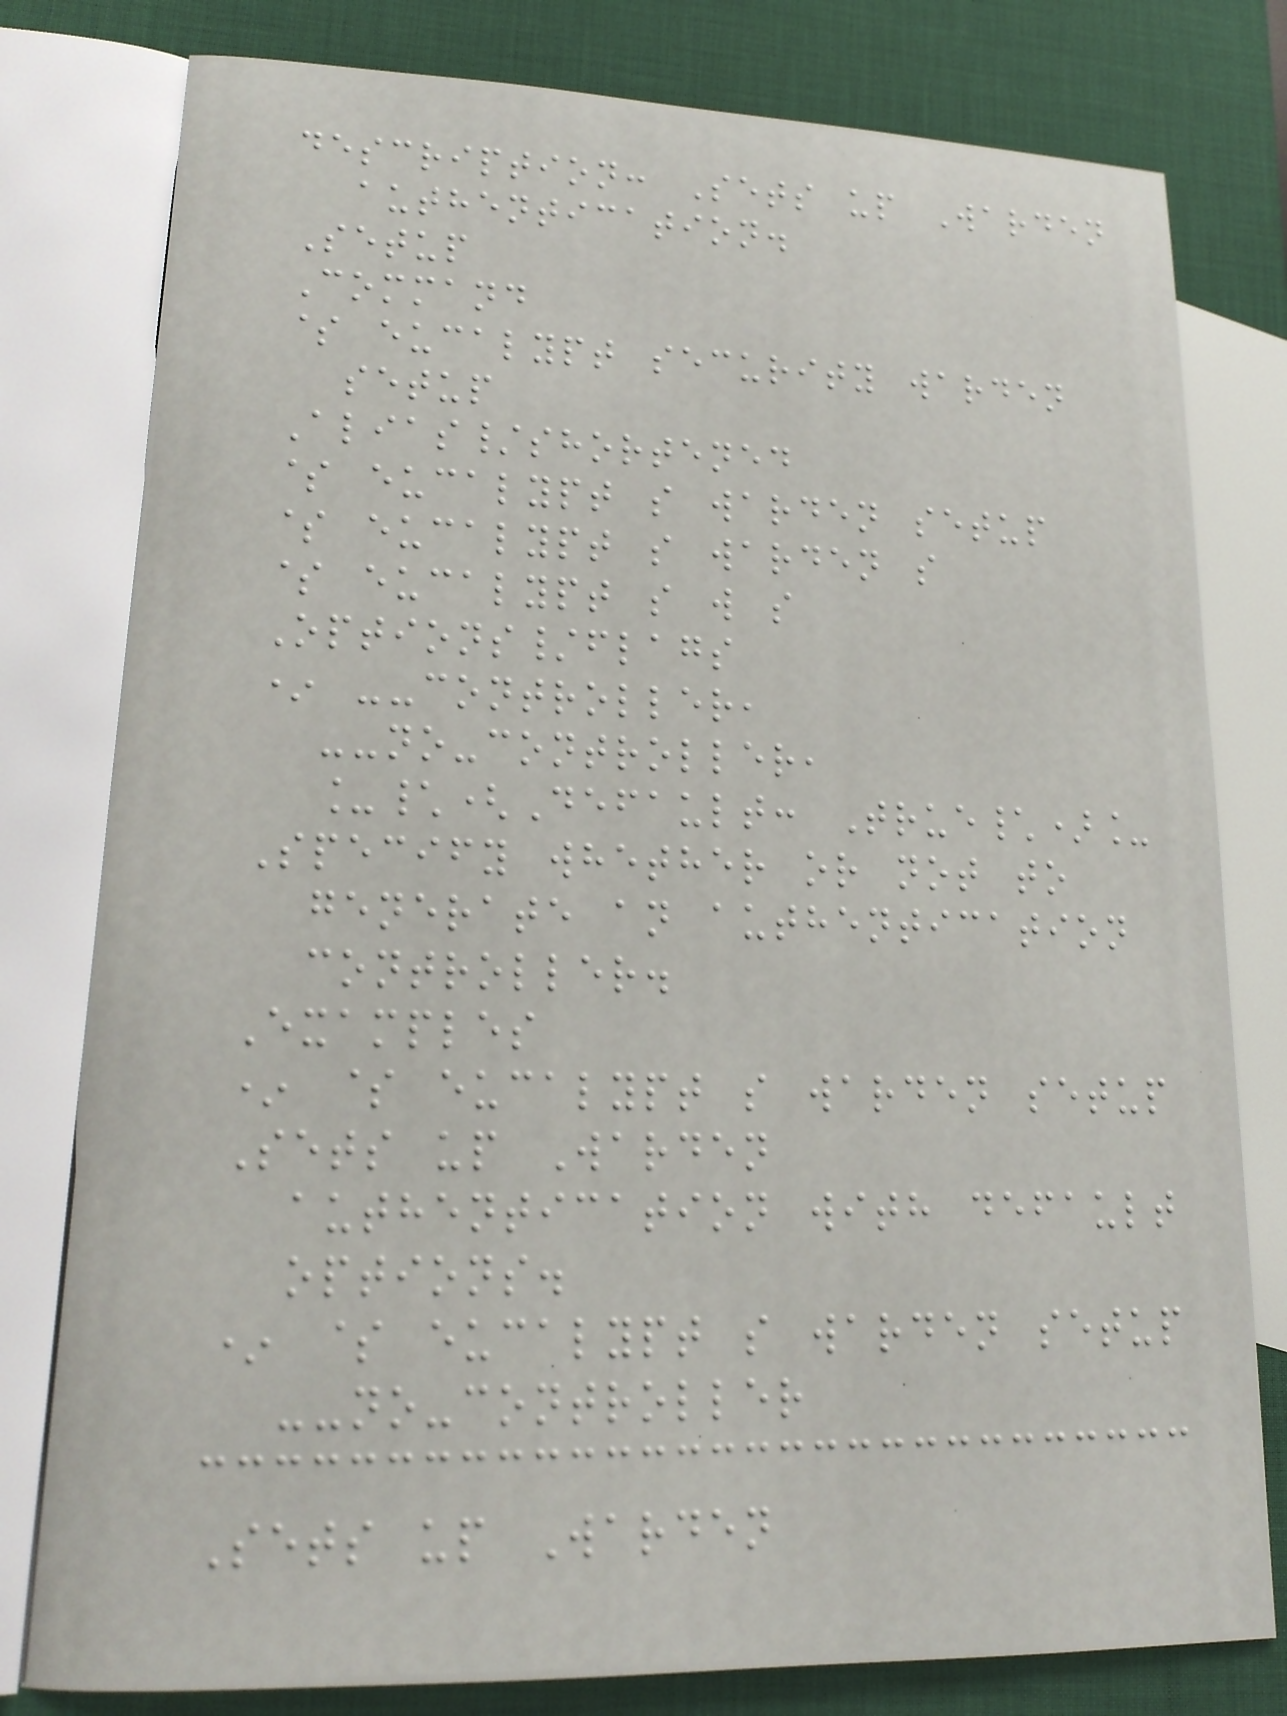description: Sets up Warden
authentication.
Setup
Command
$ eucalypt security warden
setup
Alias/shortened
$ eucalypt s warden setup
$ eucalypt s warden s
$ eucalypt s w s
Options/flags
* --controller,
--no-controller,
_\(Default: True\)_
Specify whether or not to
generate an authentication
controller.
Examples
* $ eucalypt s warden setup
Sets up Warden
authentication with default
options.
* $ eucalypt s warden setup
--no-controller
Sets up Warden
